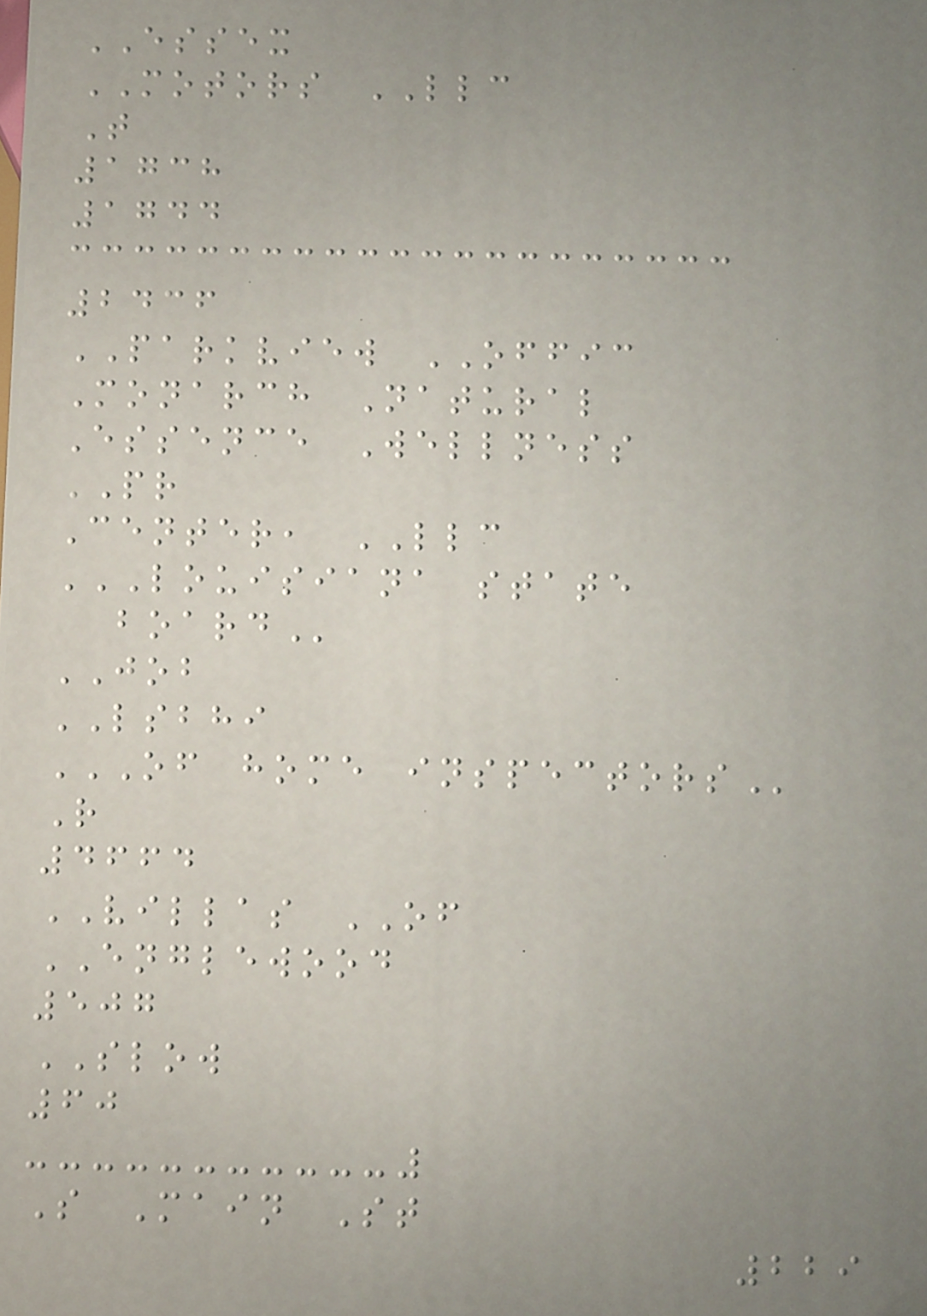ESSEX
MOTORS LLC
T
1738
1744
2436
PARKVIEW OFFIC
Monarch Natural
Essence Wellness
PR
Center, LLC
LOUISIANA STATE
BOARD
JOB
LSBHI
OF HOME INSPECTORS
R
4664
VILLAS OF
ENGLEWOOD
507
SLOW
60
S Main St
229
